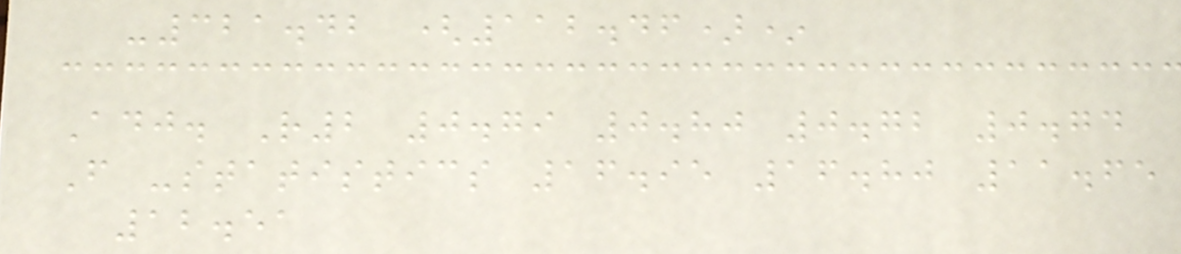-321.42 (112.46)*
Adj. R2 0.79 0.80 0.72 0.74
F -statistics 16.95 16.80 11.65
12.51
